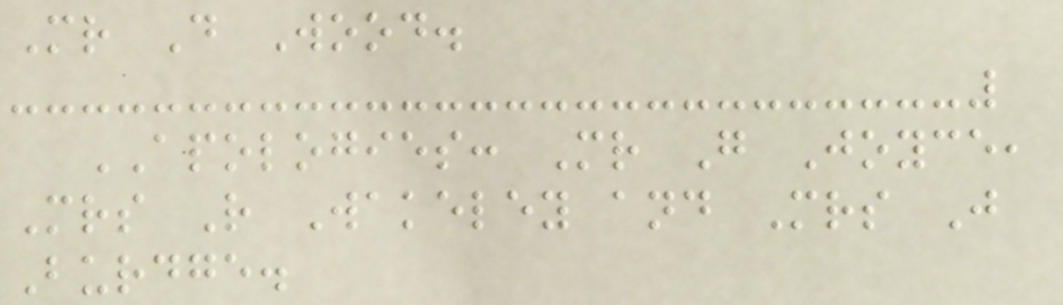Mr D Wood.
APOLOGIES: Mr G Joyce,
Mrs R Wakeley and Mrs J
Burdge.
